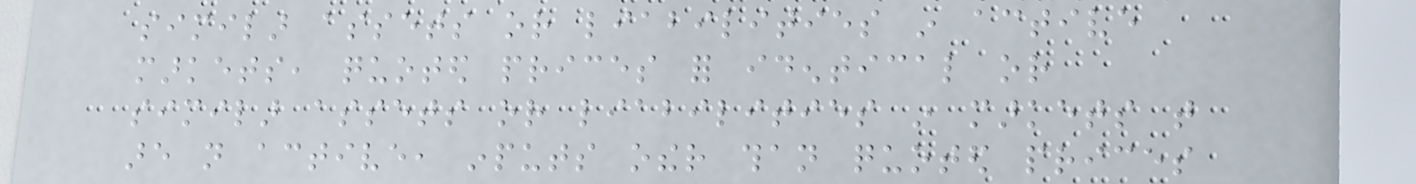similar assets or liabilities in active
markets, quoted prices for identical or
similar assets or liabilities in markets that
are not active, inputs other than quoted prices
